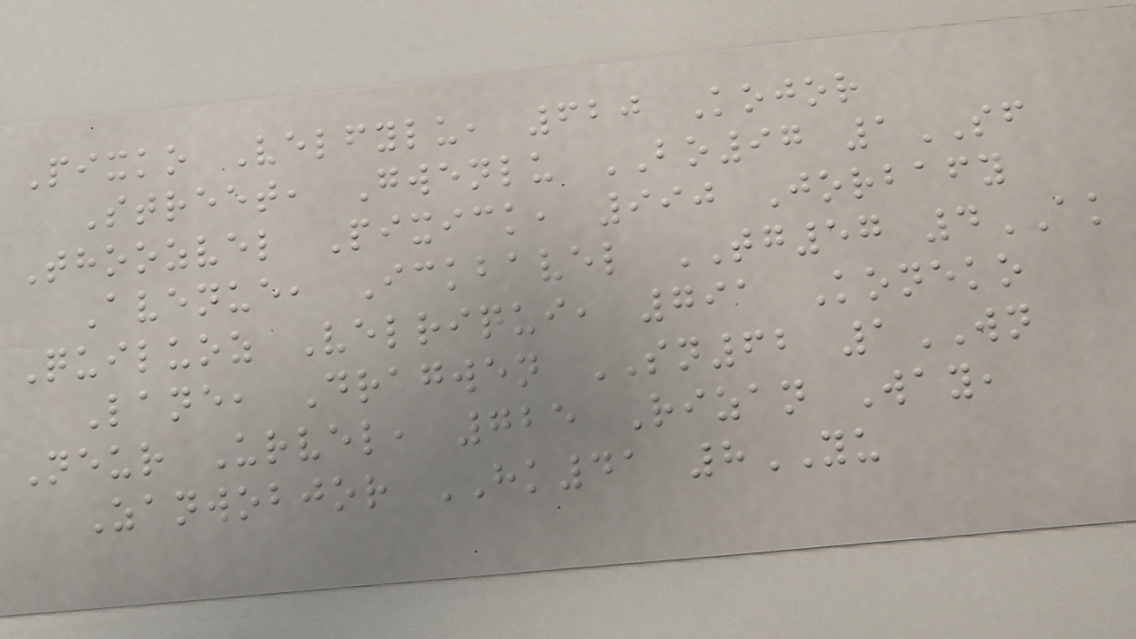Pixko Velfylu, 620 Kojor
Street, Gwenlu BO97 1SF
Thoozvel Pixick, 990 Jorbafy
Avenue, Ickbavel TG57 4AK
Quiluoz Velriqui, 791 Koneko
Lane, Dragwen SN62 1WN
Neur Urvel, 725 Rizan Way,
Zanwobjor HK41 8YU
